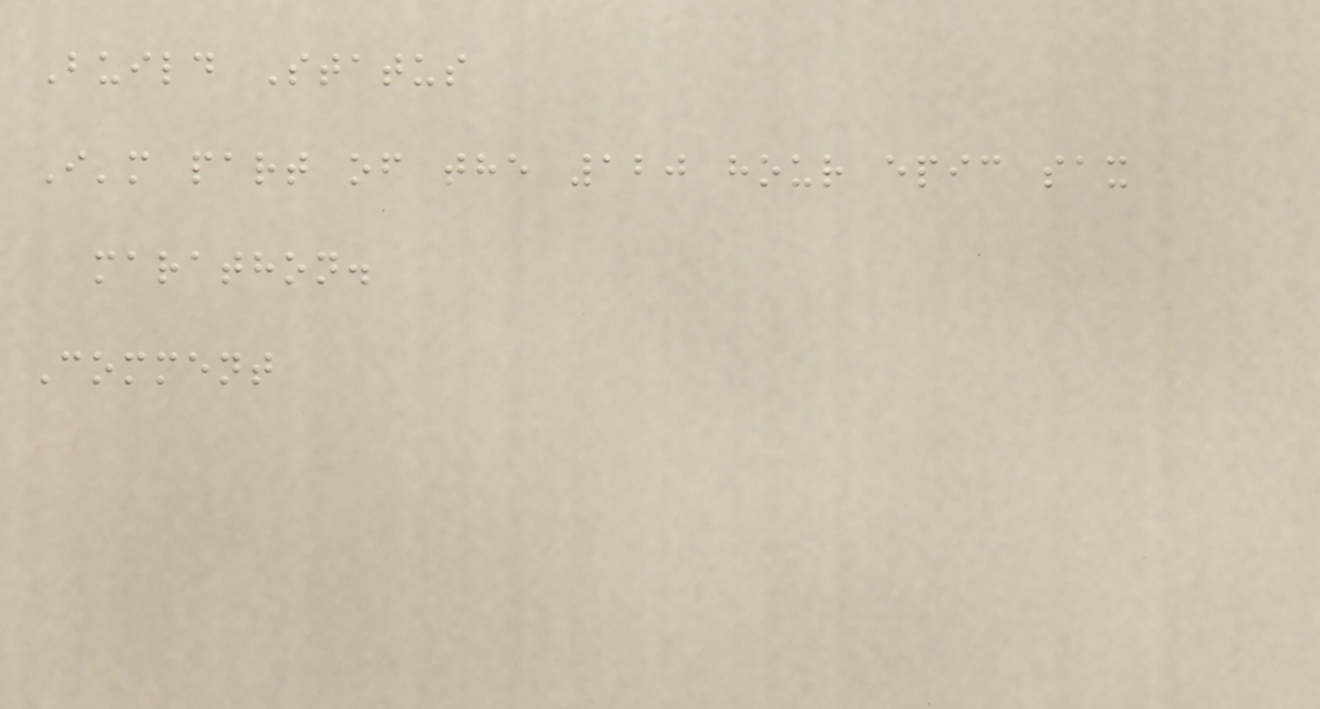Build Status
I'm part of the 120 hour epic sax
marathon.
Comment
